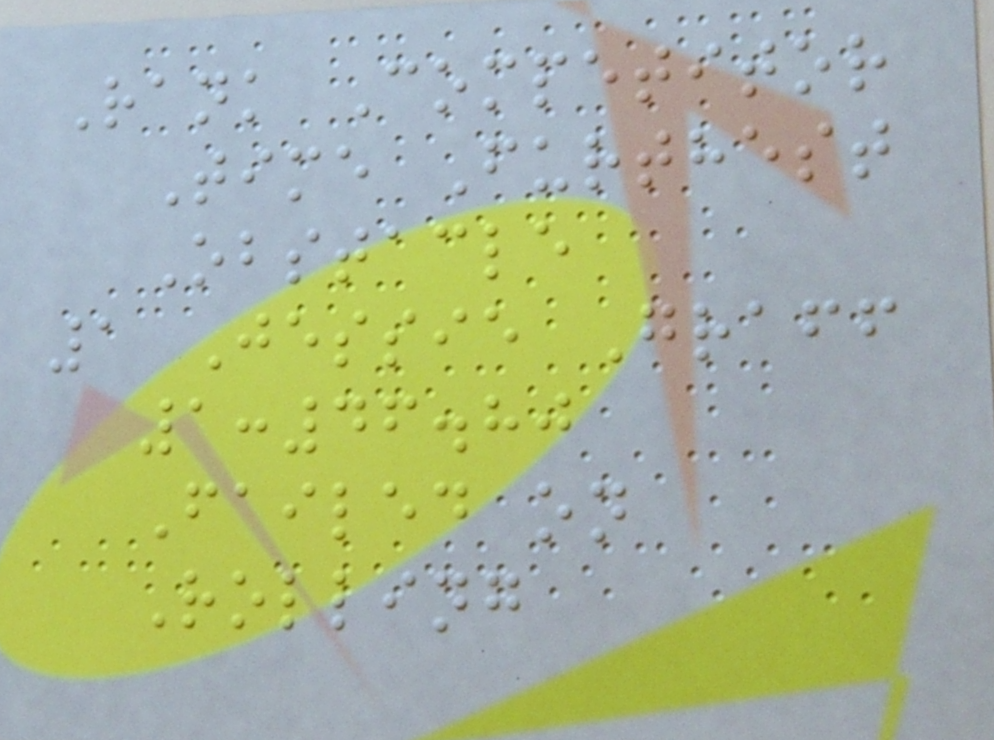Rank Competitor
Time Furthest
Obstacle
1 Jessie Graff
1:46.80
Failed on
Rolling
